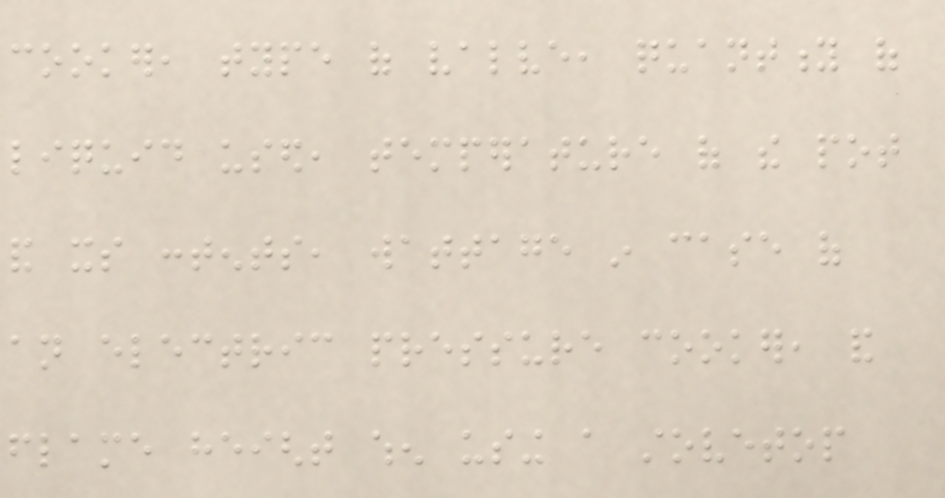cooker, type of valve, quantity of
liquid used, temperature of the pot
and its contents, wattage in case of
an electric pressure cooker, and
flame height when using a stovetop
